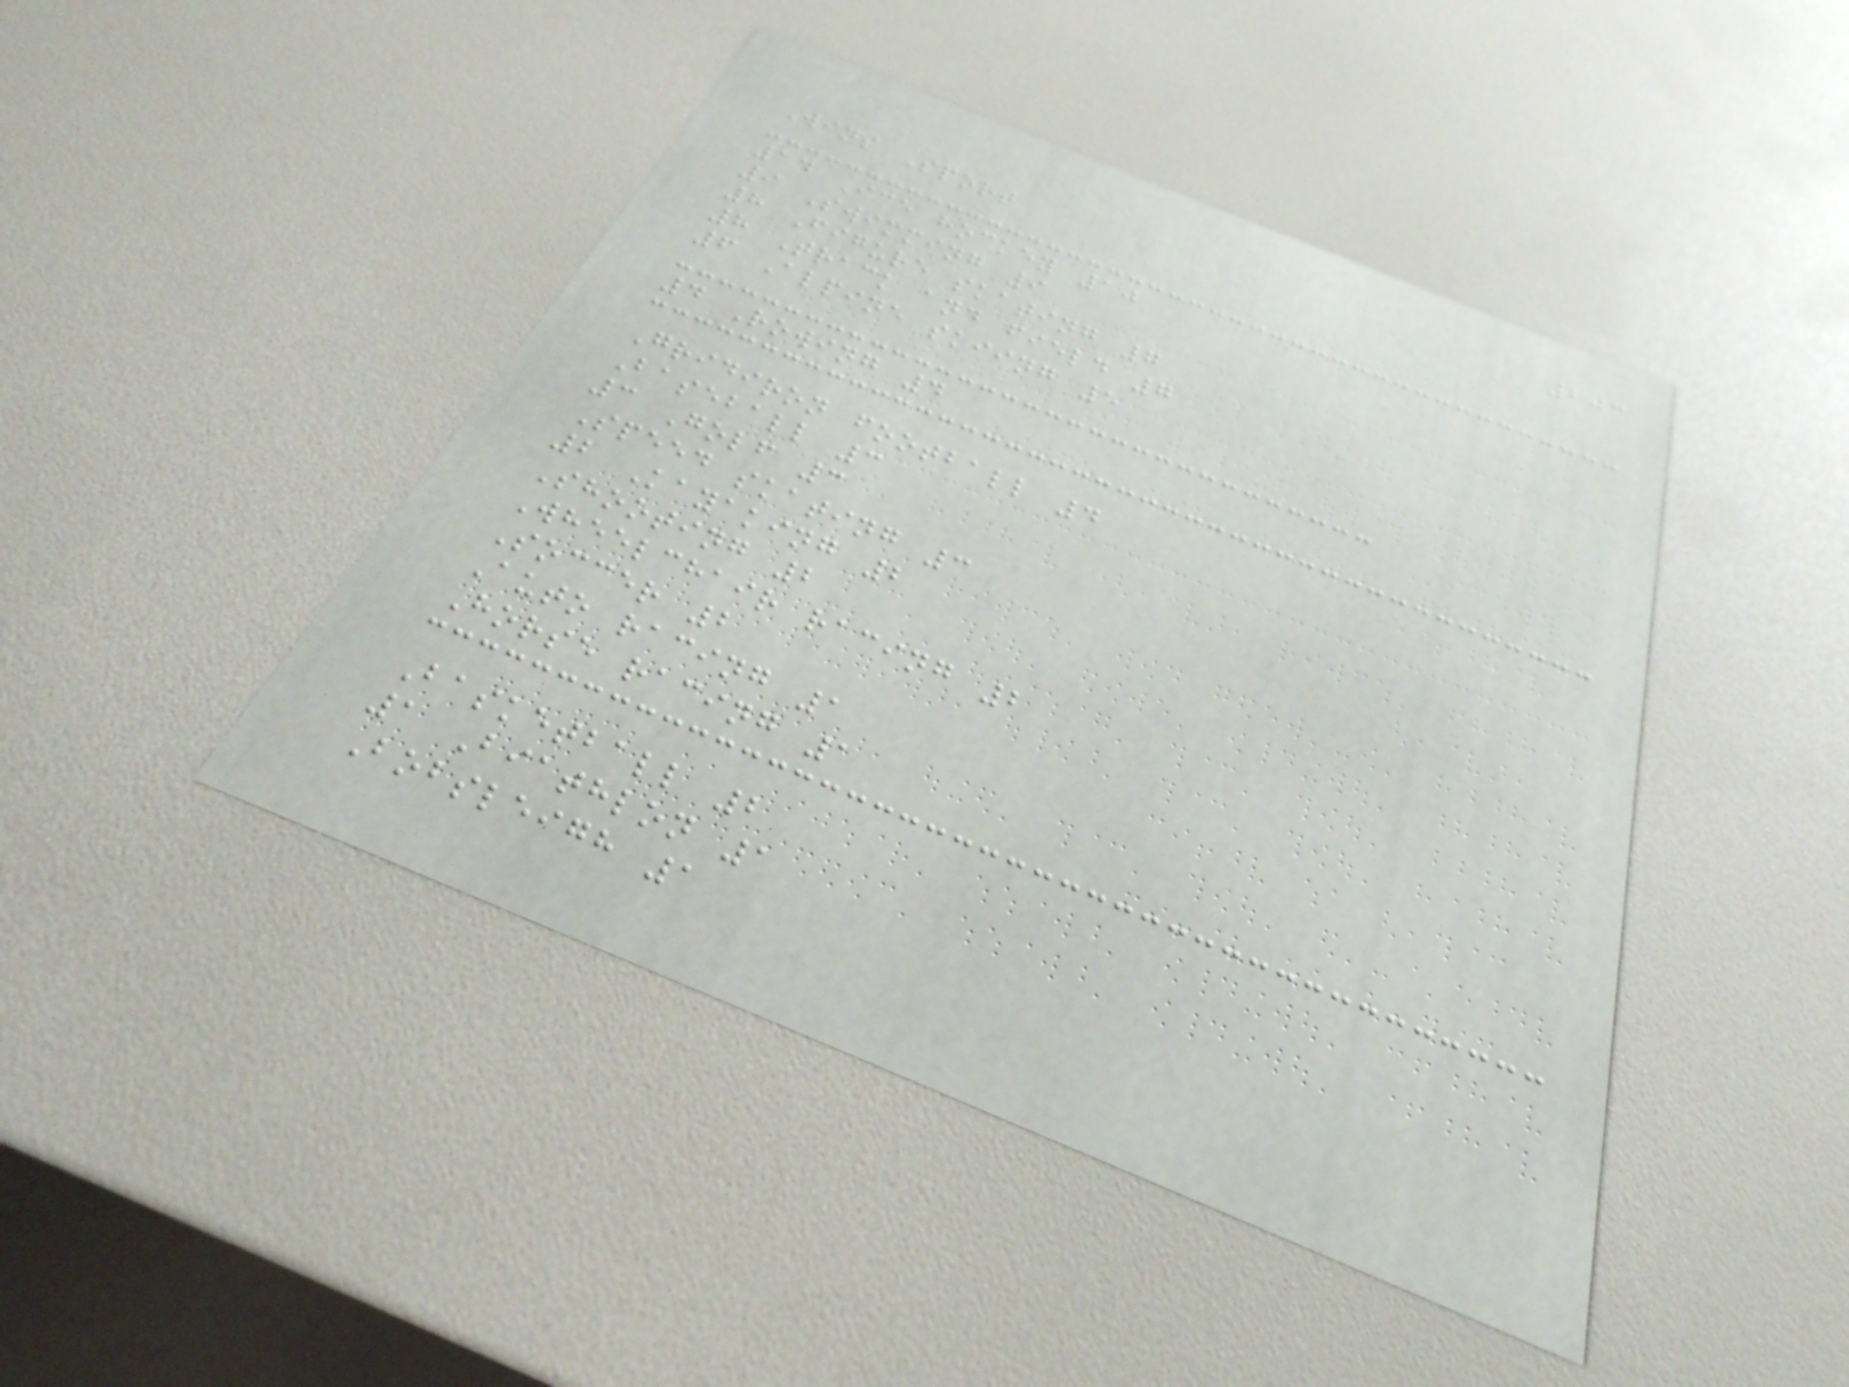203
Wins Sport
14 Ice hockey 10
9 Swimming 9
8 Figure skating 7
8 Track and field 7
6 Alpine skiing 5
4 Rowing 4
Gridiron football 4
Baseball 3
3 Golf 3
Speed skating 3
2 Kayaking 2
Shooting 2
Wheelchair racing 2
Soccer 2
Auto racing 1
Horse racing 1
Basketball 2
1 Biathlon 1
Bobsleigh 1
